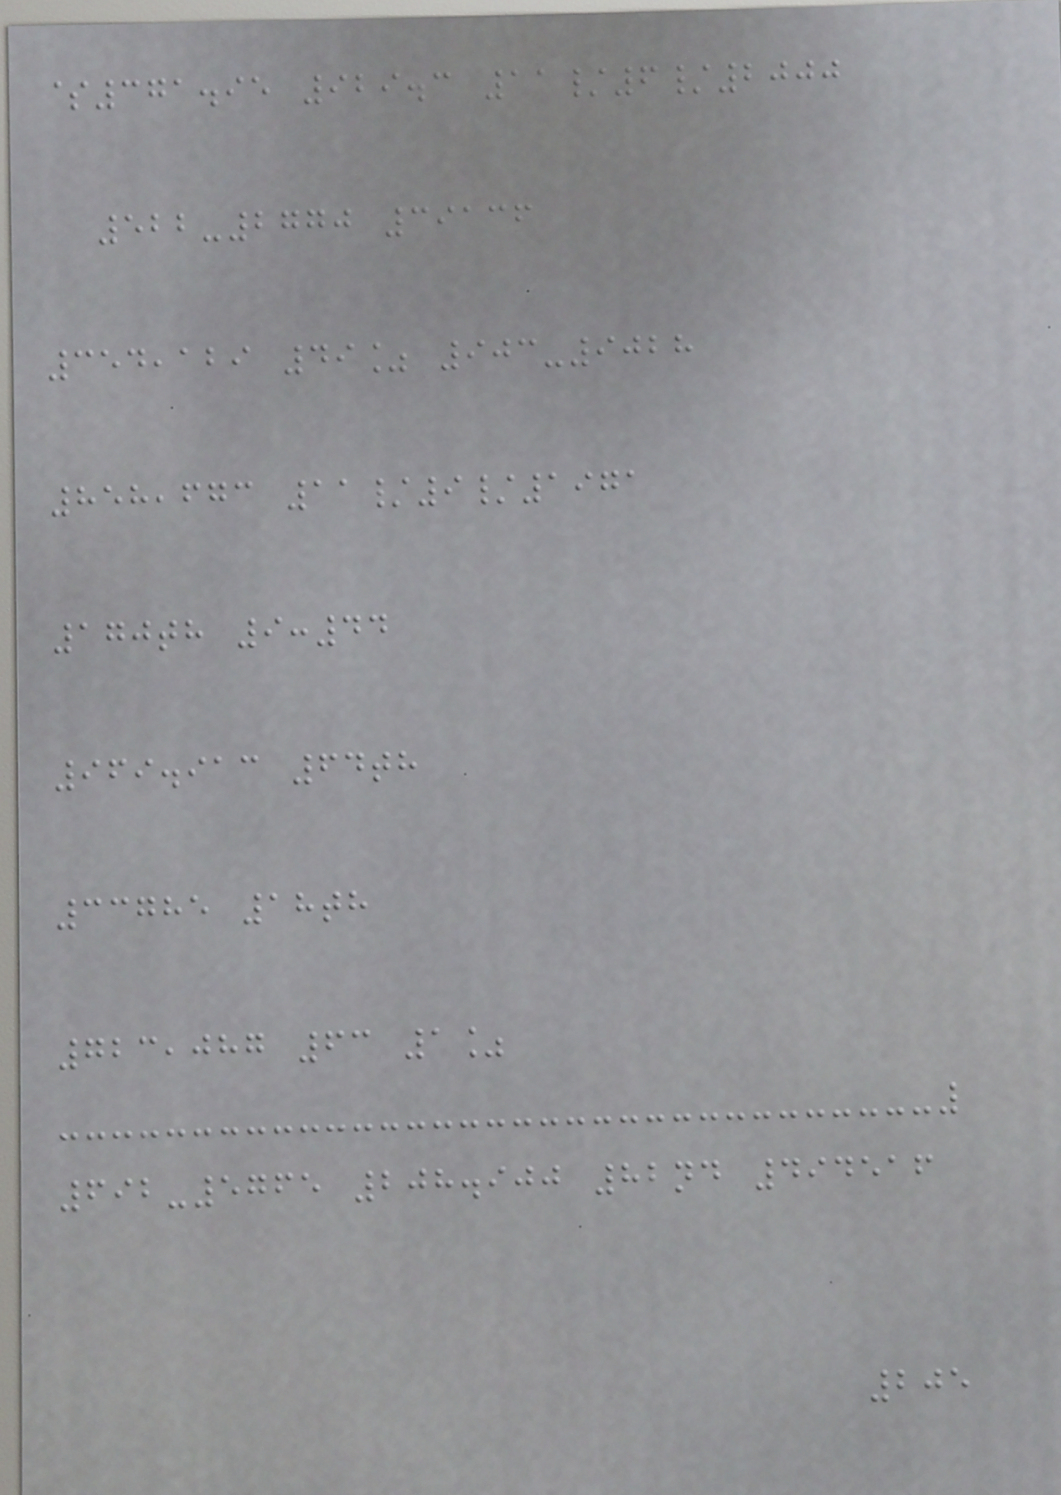$371.95 929.3 11/6/2000
522-2770 39136
354,129 49% 903-9028
858,673 11/9/1971
170th 9:44
969.913 64th
33785 18th
723,087 63 1%
692-5765 208.900 82nd 494516
205
